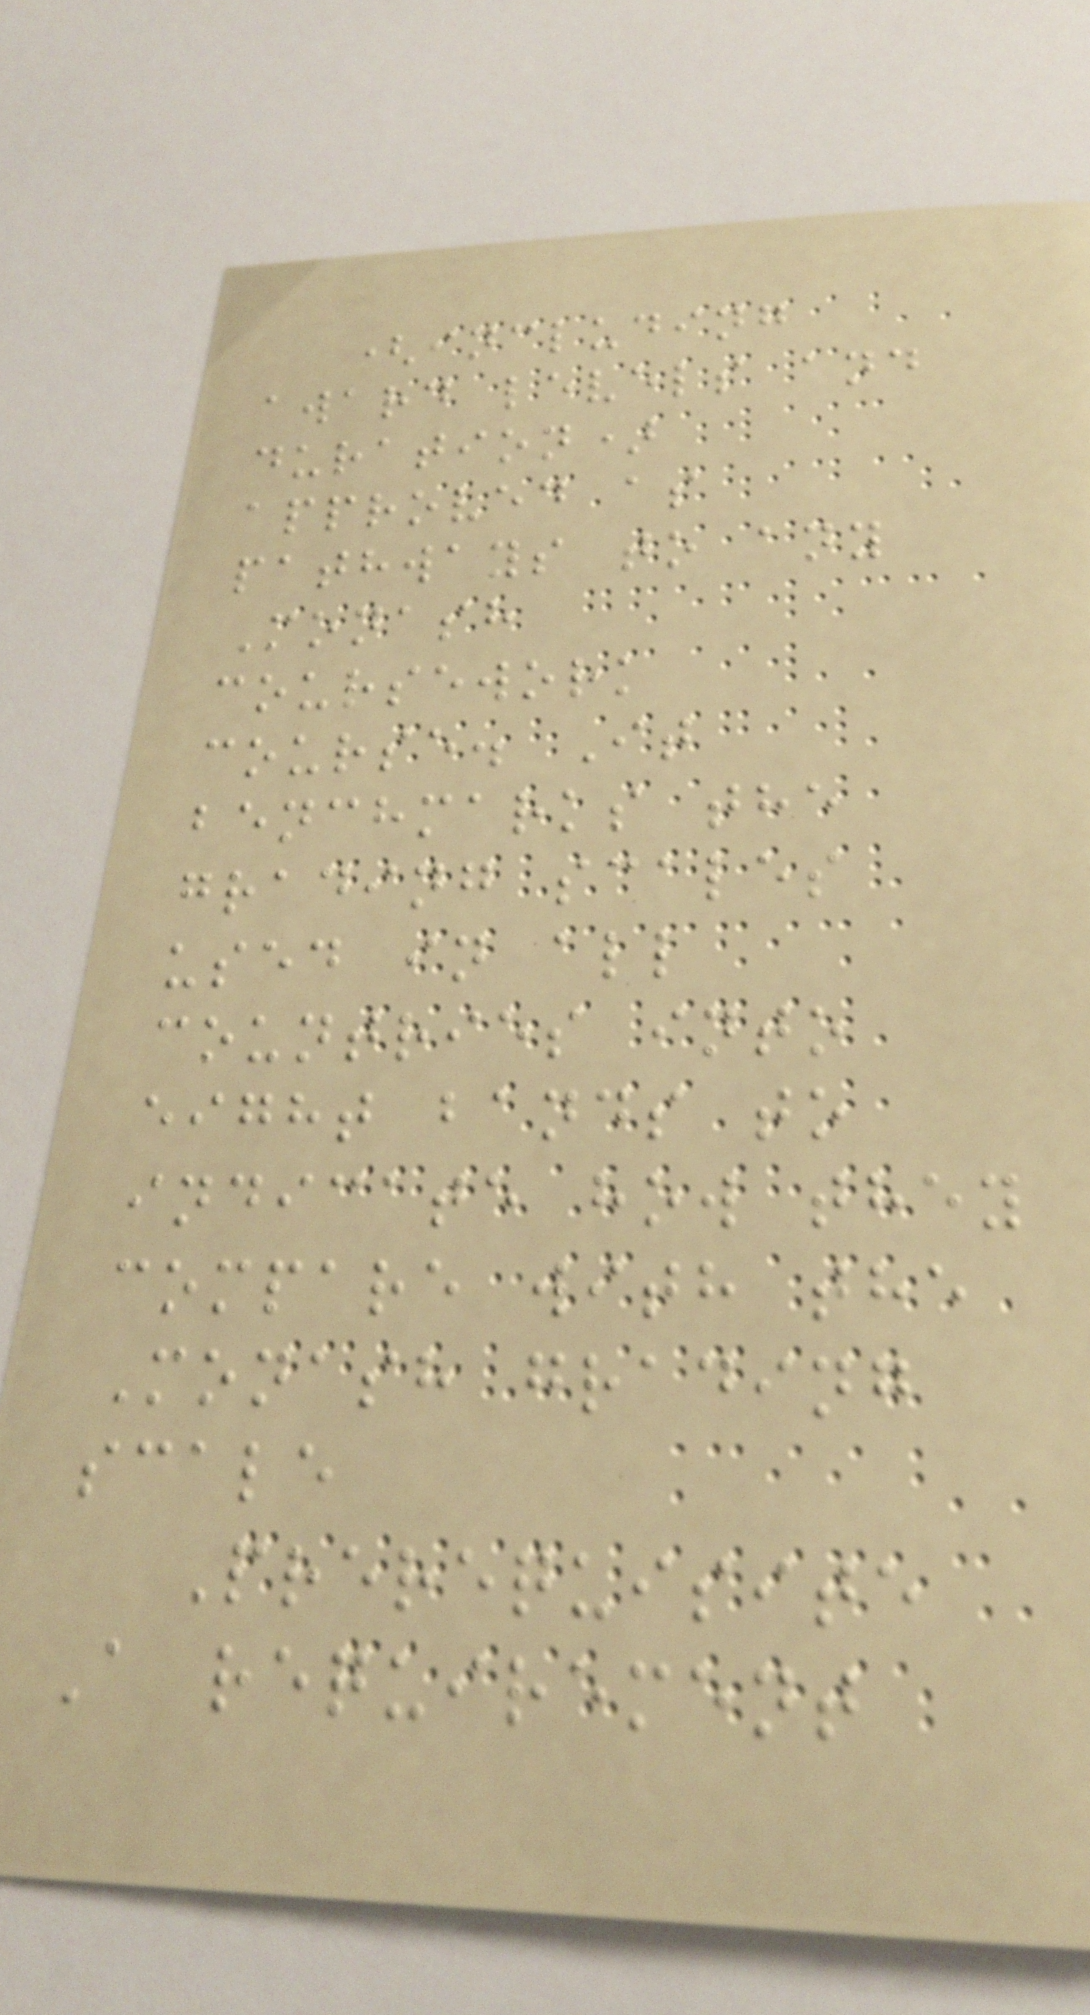(including
award levels and
duration)
approved as
pathways to any
Monash
coursework
course. It
benchmarks the
grading scales
used in all
countries into
eight bands to
indicate how they
compare with the
Monash grading
scale
Prerequisite
A requirement
